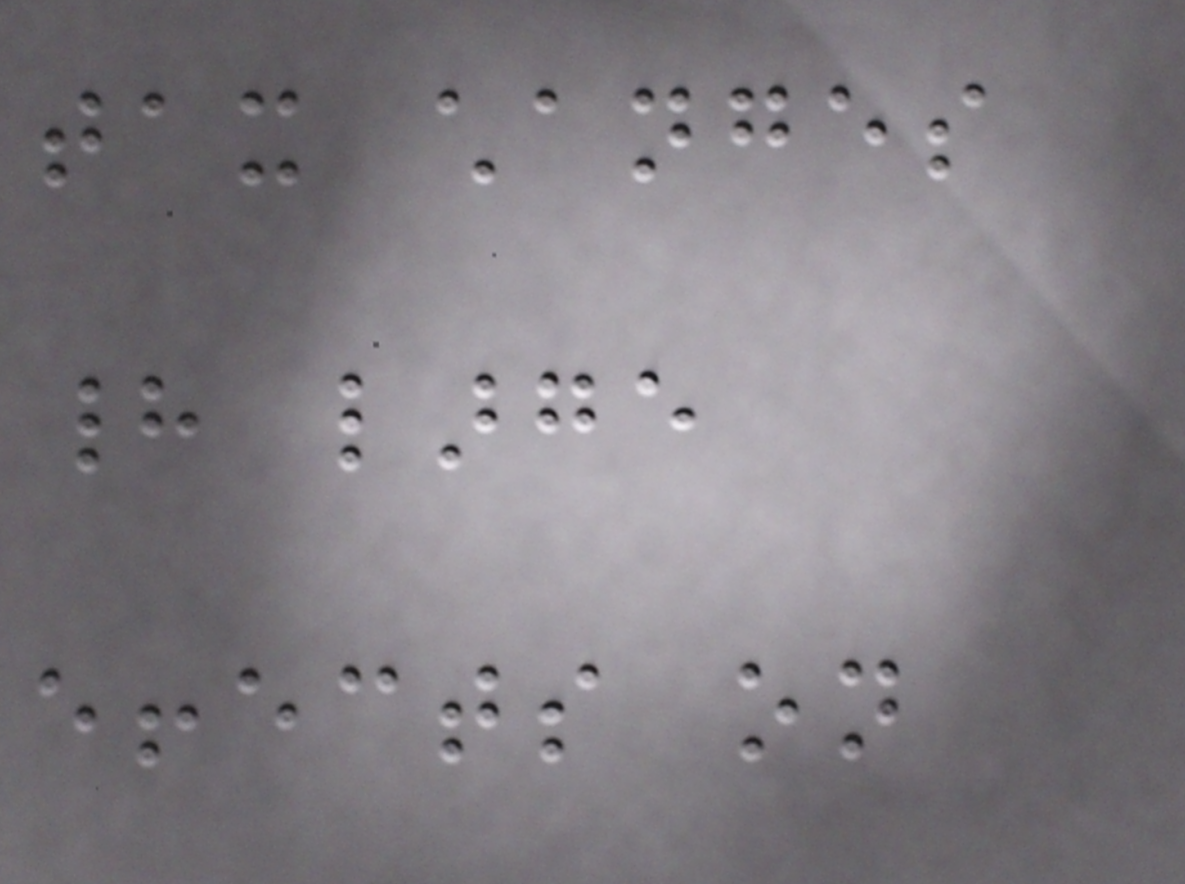tax changes
had large
effects on
